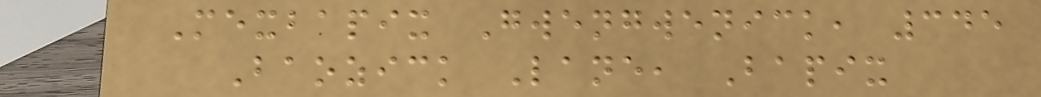Mexbapix Gwengwenick, 345
Baozick Lane, Bapix
